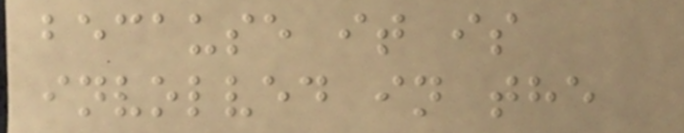because it is
involved in the
